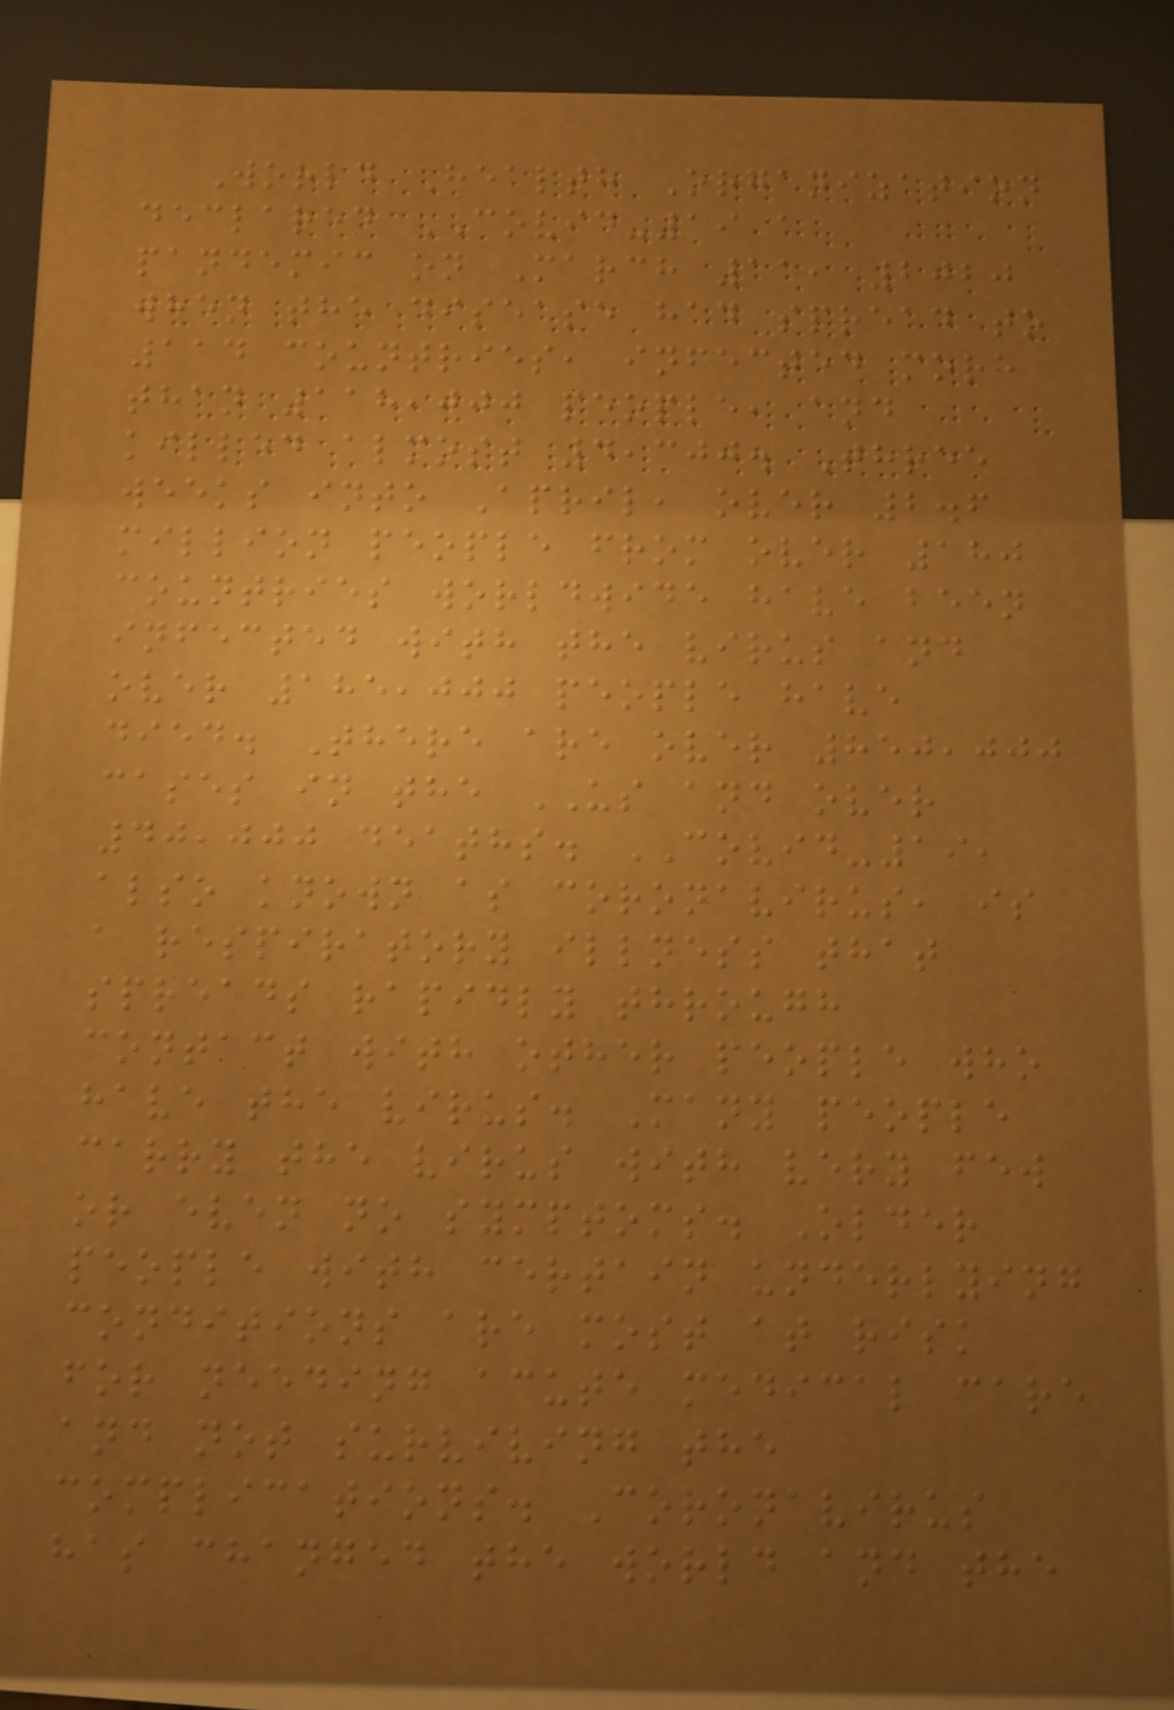World Health Organization
declared COVID-19 a
pandemic on March 11, 2020
when the disease had spread to
114 countries, infected more
than 118,000 people, and
killed almost 4,300. Three
weeks into April, over 2.6
million people from over 180
countries worldwide have been
infected with the virus and
over 185,000 people have
died. There are over 850,000
cases in the US and over
40,000 deaths. COVID-19,
also known as coronavirus, is
a respiratory illness that
spreads rapidly through
contact with other people who
have the virus. Many people
carry the virus with very few
or even no symptoms. Older
people with certain underlying
conditions are most at risk
for needing acute medical care
and not surviving the
complications. Coronavirus
has changed the world and the
